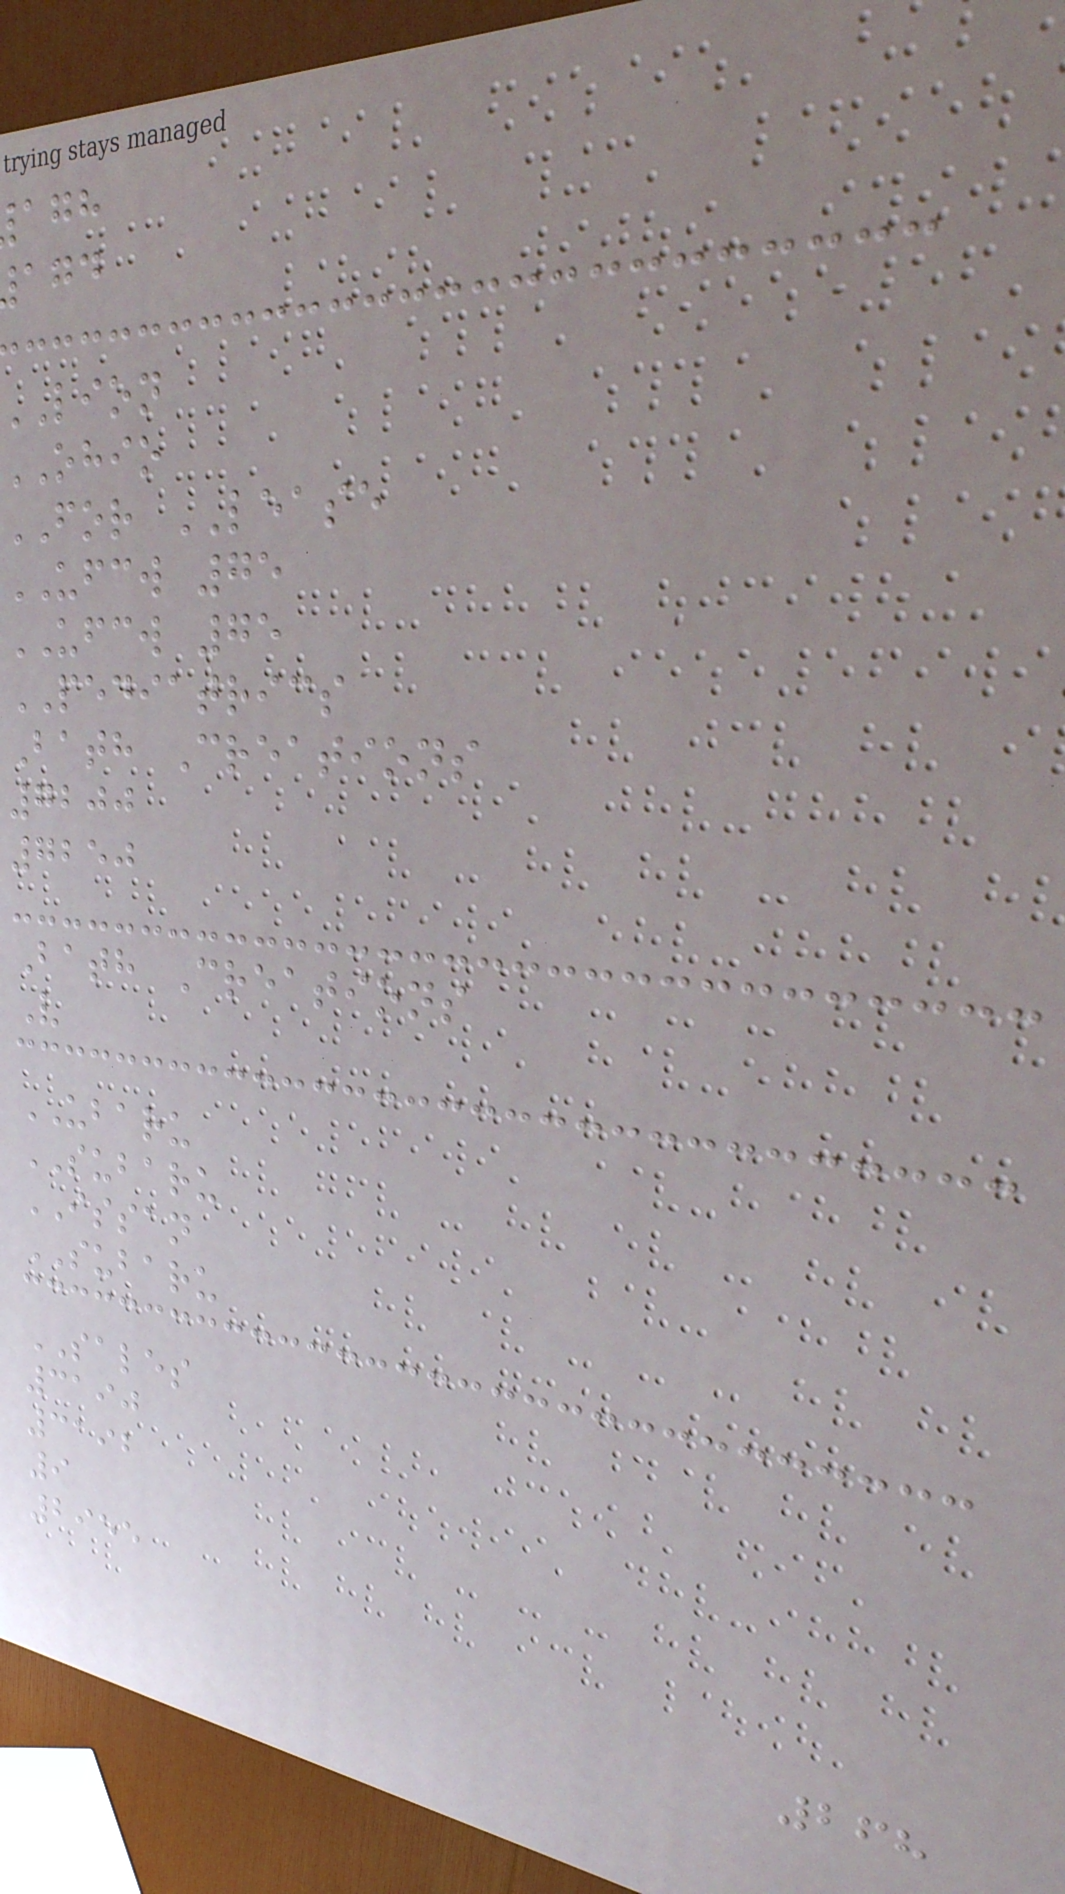lion
ohio
FOR LEASE
UFCW 75
UFCW 75
PEDIATRICS
Bath Creations
7200
7250
Bath Creations
V
UBARU
SUBARU
ISSAN
SUBARU
SALES
3190
3192
9
2955
268
